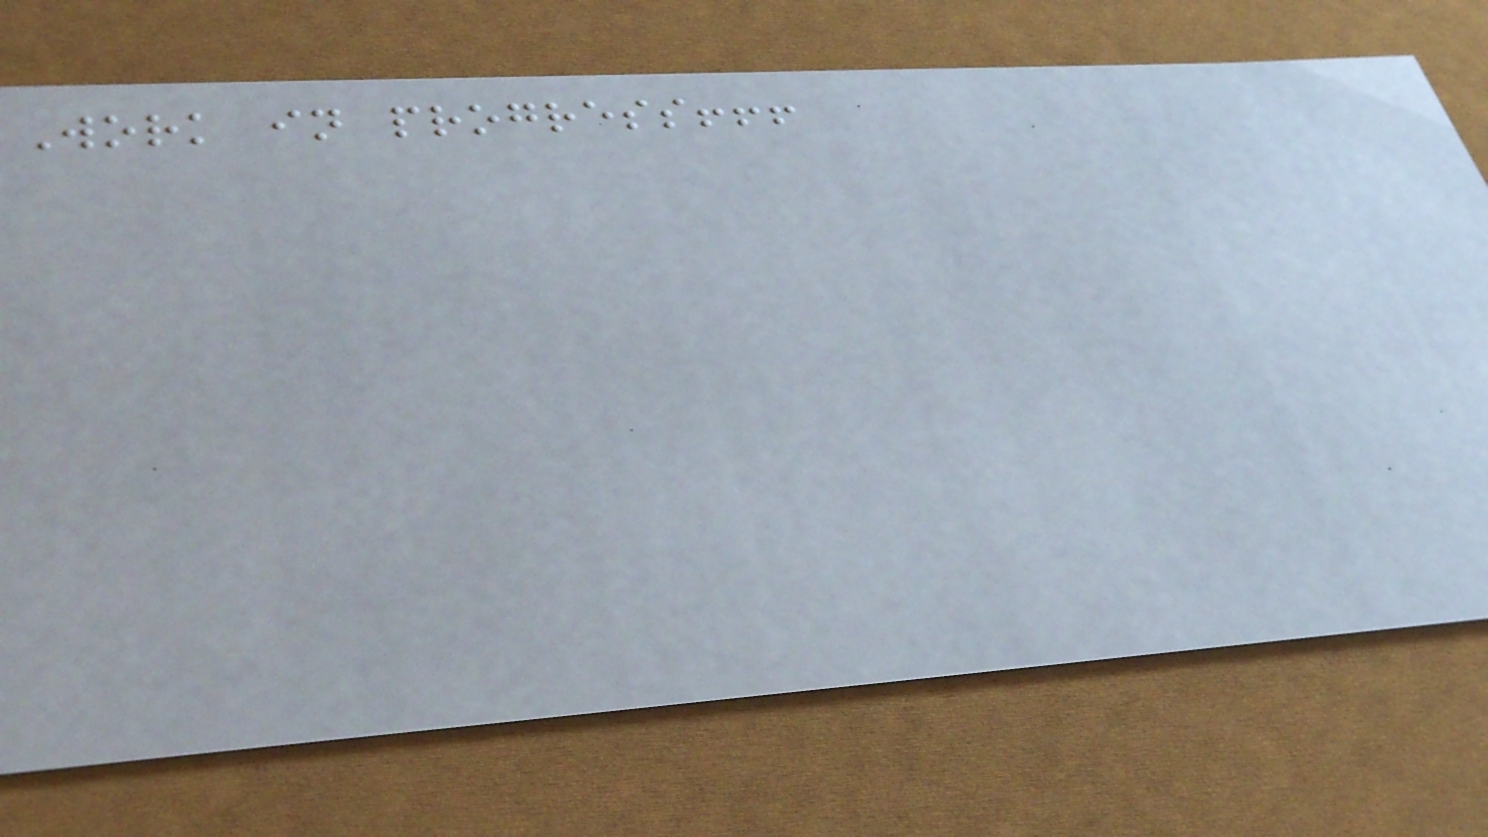Work in progress!!!
